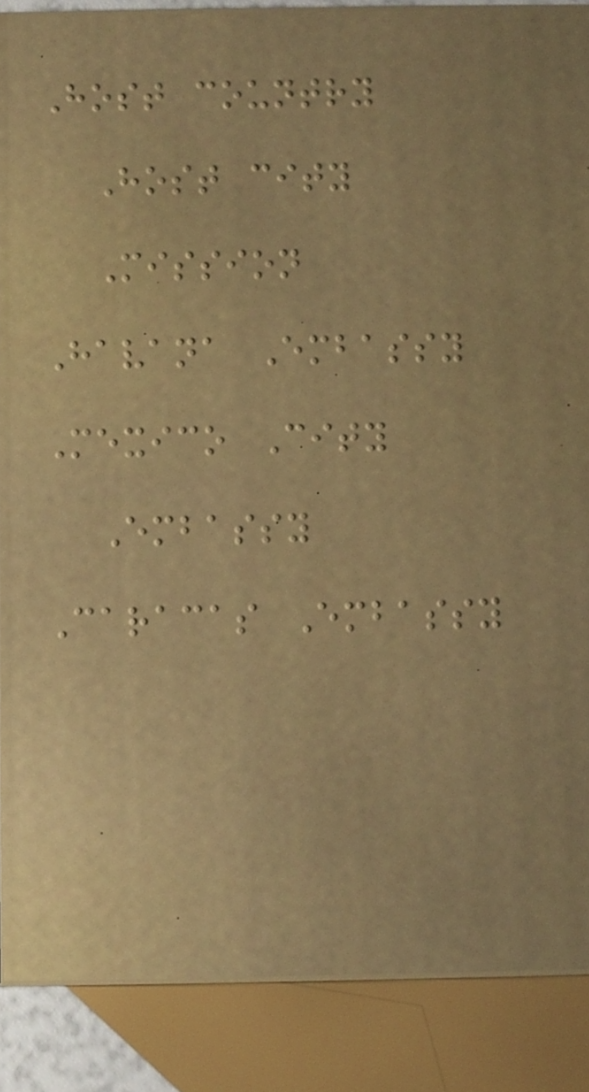Host country
Host city
Mission
Havana Embassy
Mexico City
Embassy
Caracas Embassy
